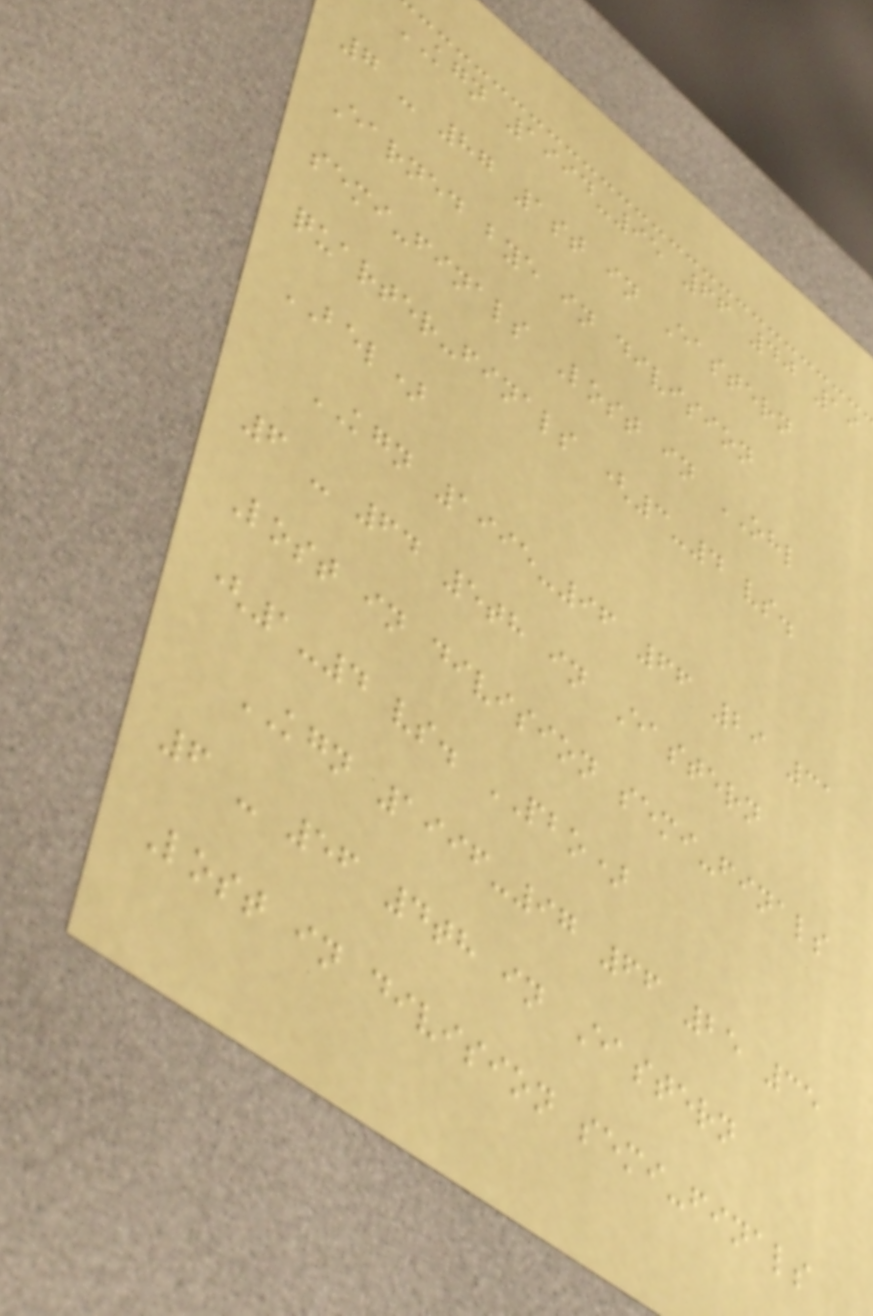KGN 1994-95 66 40 19
7 - 87 1st in Eastern
Earned bye in division
semi-finals Lost in OHL
quarter-finals (3-4 vs.
BEL)
KGN 1995-96 66 29 31
6 - 64 5th in Eastern
Lost in division semi-finals
(1-4 vs. PBO)
KGN 1996-97 66 25 35
6 - 56 4th in Eastern
Lost in division semi-finals
